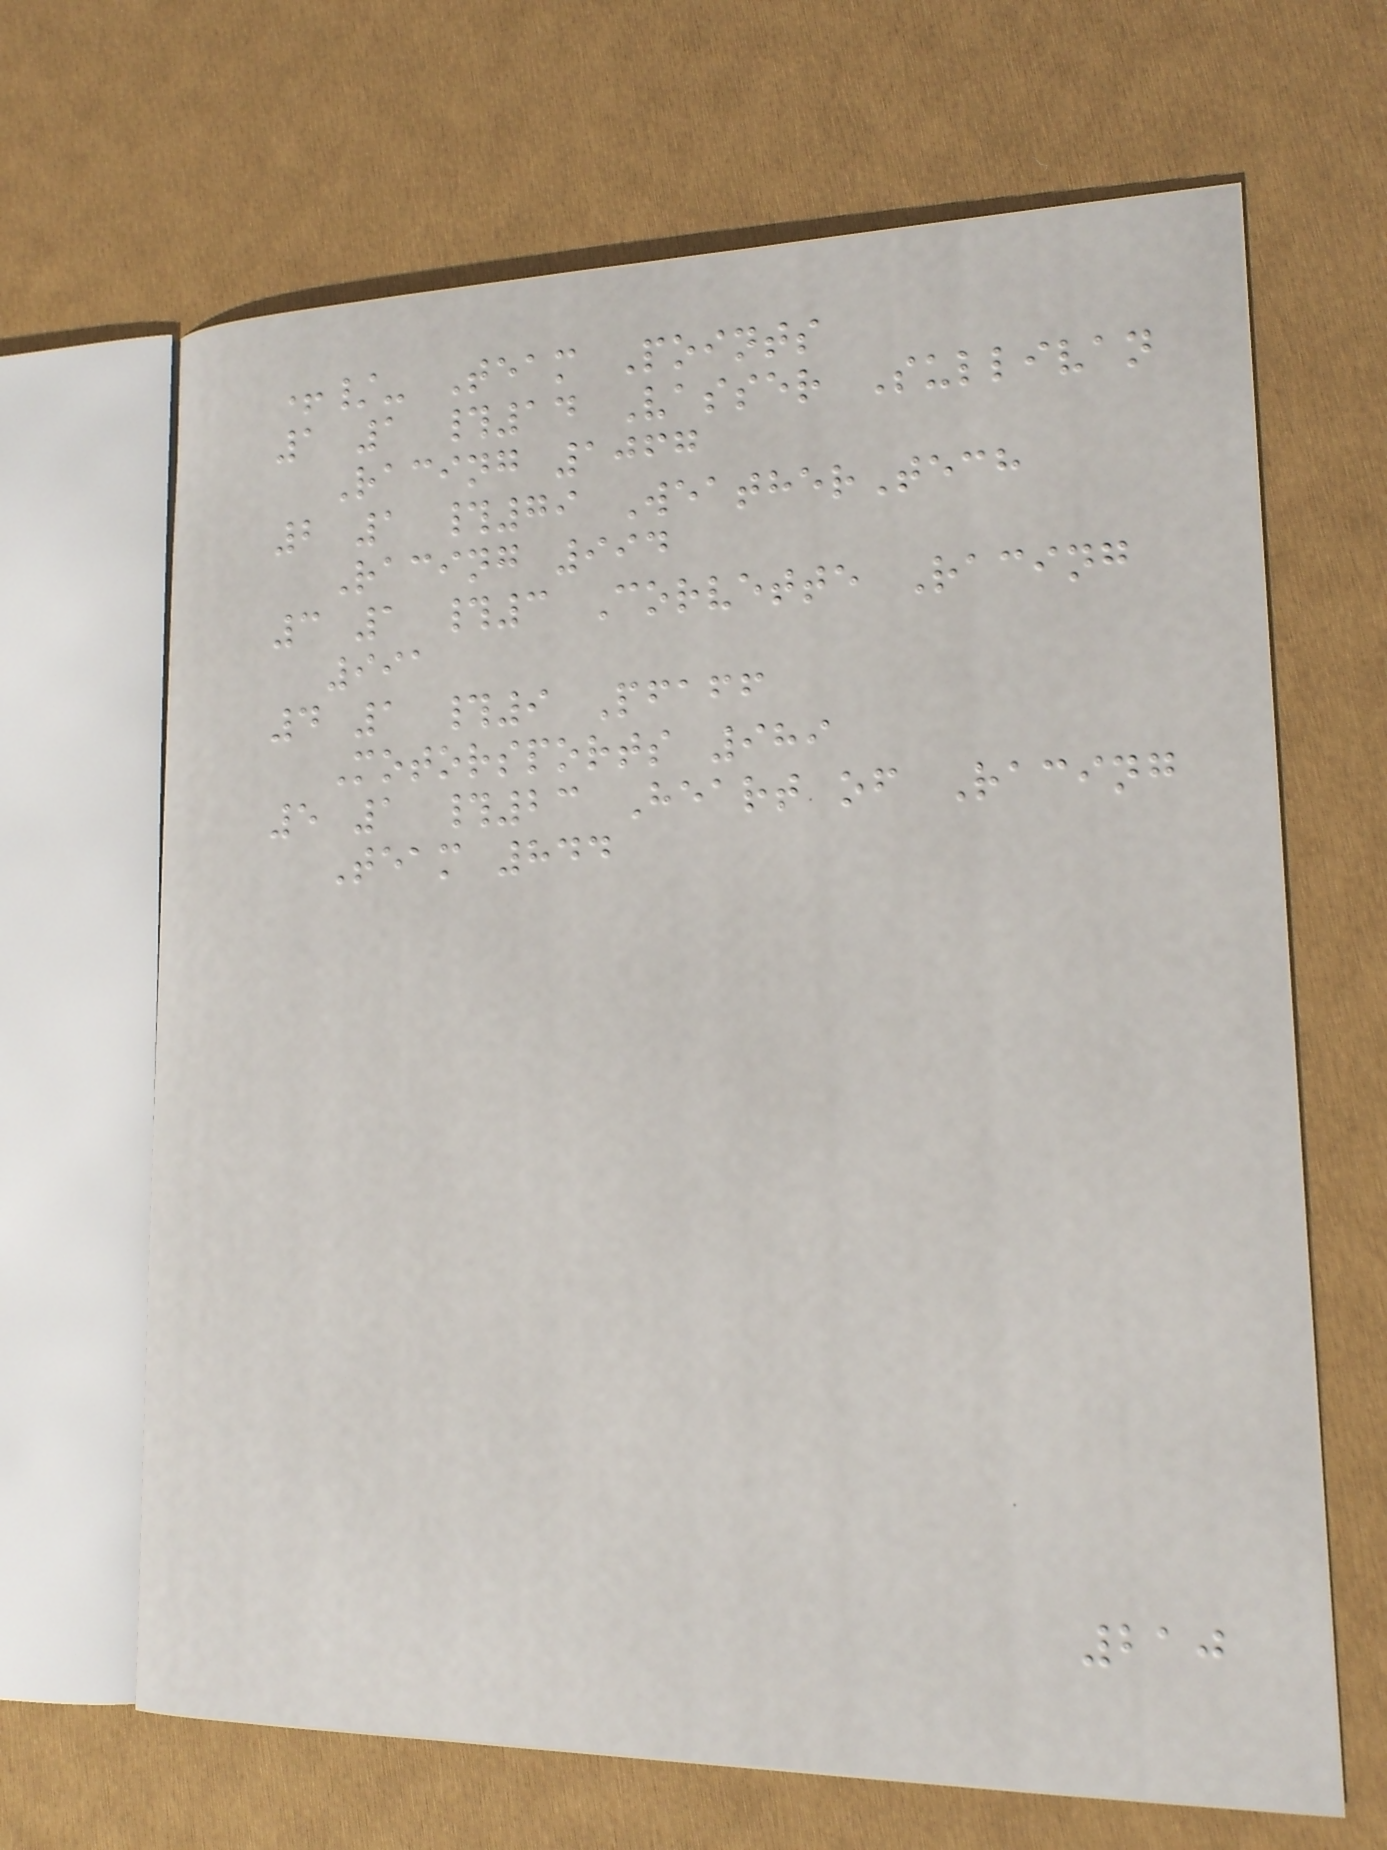+/- Team Points
1 1 #14 Vasser Sullivan
Racing 1067
2 1 #79 WeatherTech
Racing 994
3 1 #3 Corvette Racing
991
4 1 #9 Pfaff
Motorsports 989
5 1 #23 Heart of Racing
Team 844
210
